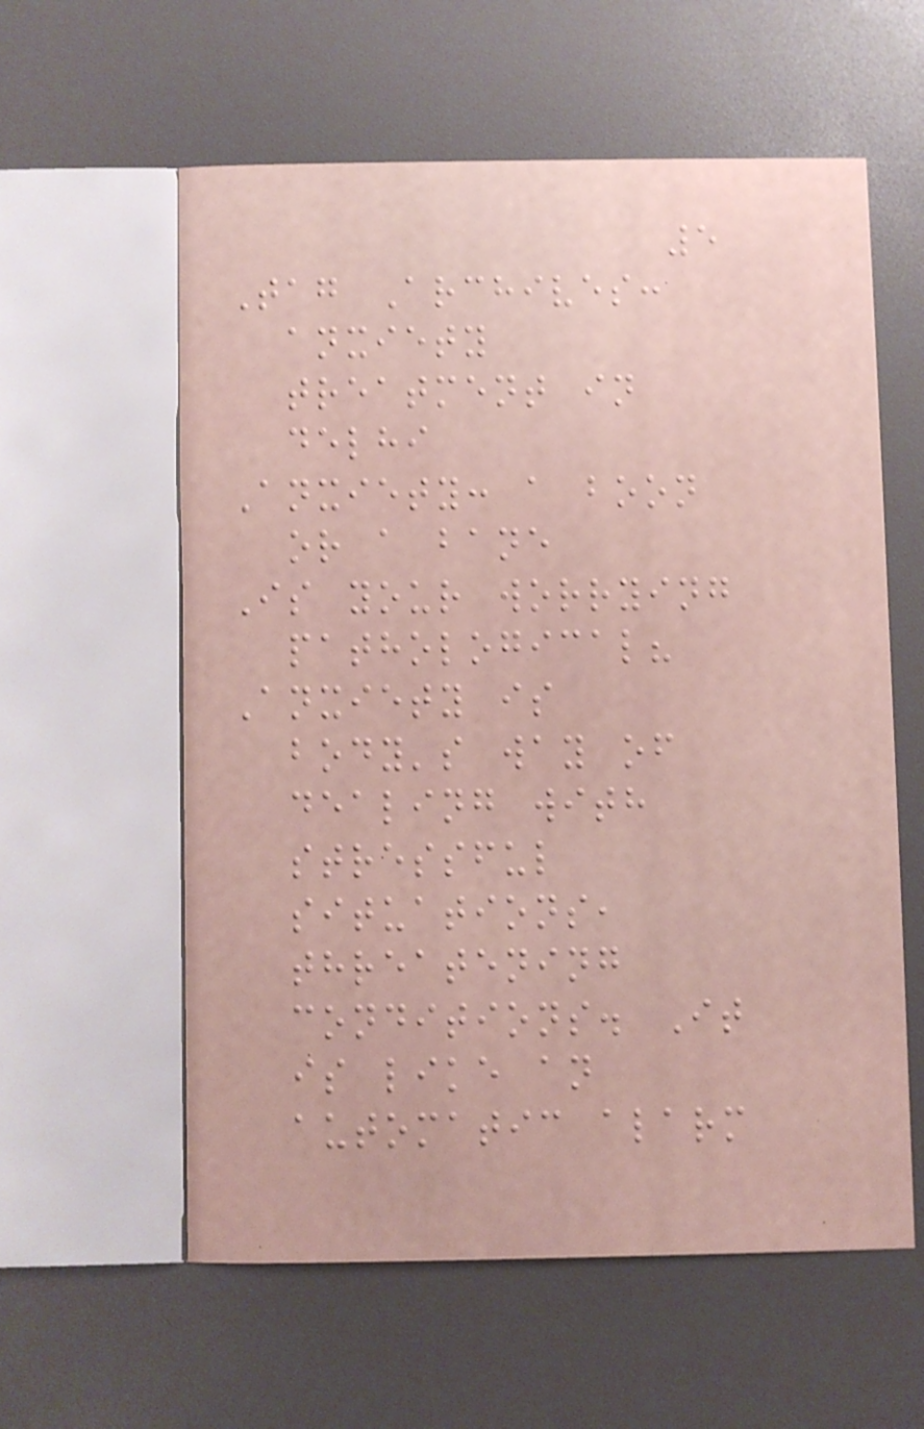5
Tag Archives:
anxiety
treatment in
delhi
Anxiety: a boon
or a bane
Is your worrying
pathological?
Anxiety is
body's way of
dealing with
stressful
situations,
threatening
conditions. It
is like an
automatic alarm
